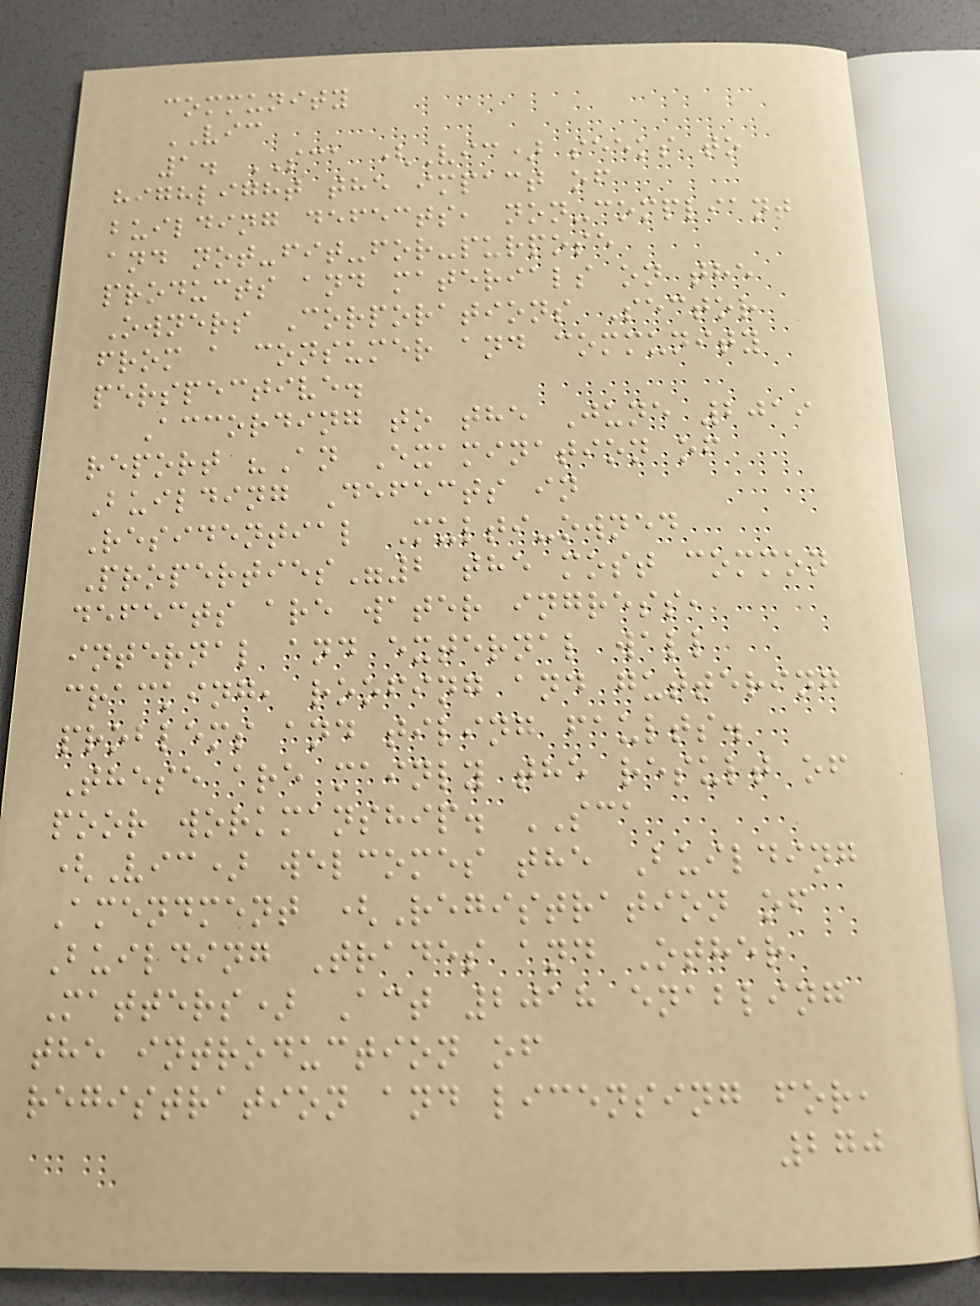community
VIC
1. SCA (Vic) seeks to
highlight the impact of
building defects, non-compliant
and not-fit-for-purpose
products and materials on the
Owners Corporations Sector
from a consumer and community
perspective.
According to the June 2019
report "An Examination of
Building Defects in
Residential Multi-owned
Properties"2 the most common
defects are water ingress,
internal and external wall
cracking, roofing and guttering
problems and tiling faults.
These are mainly the result of
poor workmanship. SCA
(Vic) welcomes the Building
Amendment (Registration of
Building Trades and Other
Matters) Act 2018 enabling
the introduction of
registration and licensing for,
270
